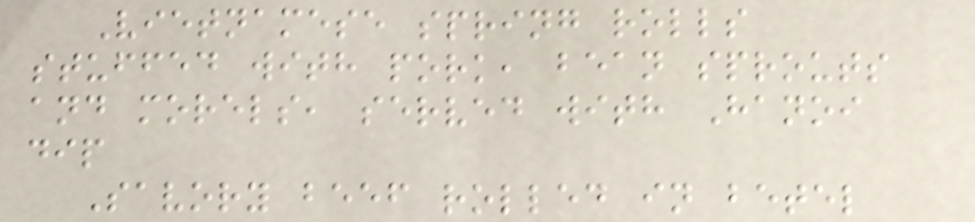Vietnamese spring rolls
stuffed with pork, bean sprouts
and morels, served with Hanoi
dip
Savory beef rolled in betel
